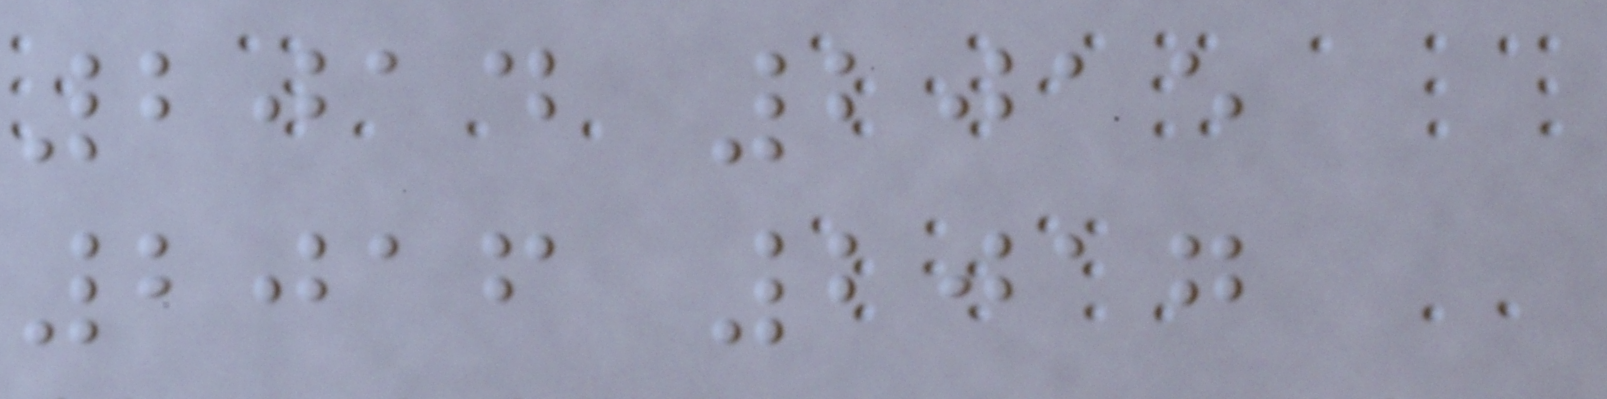2014 2015
2016 2017
